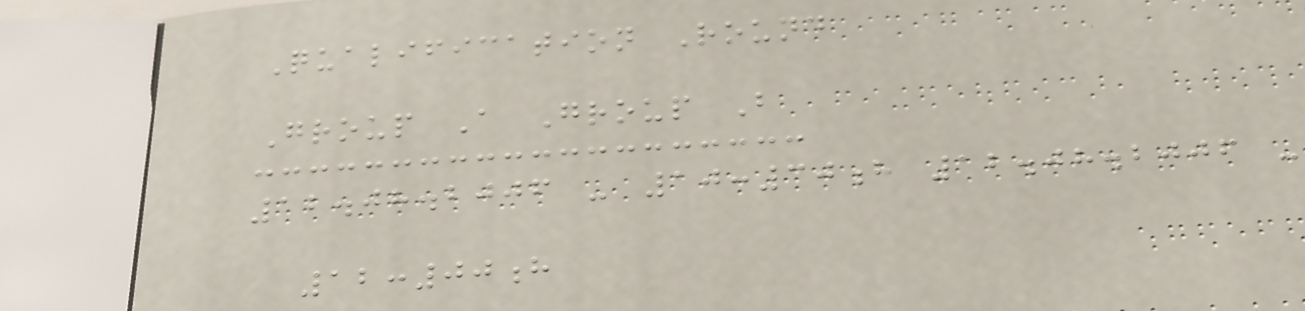Qualification Round
Group A Group B
12.08.2006 - 10:30h 12.08.2006 -
12:00h
